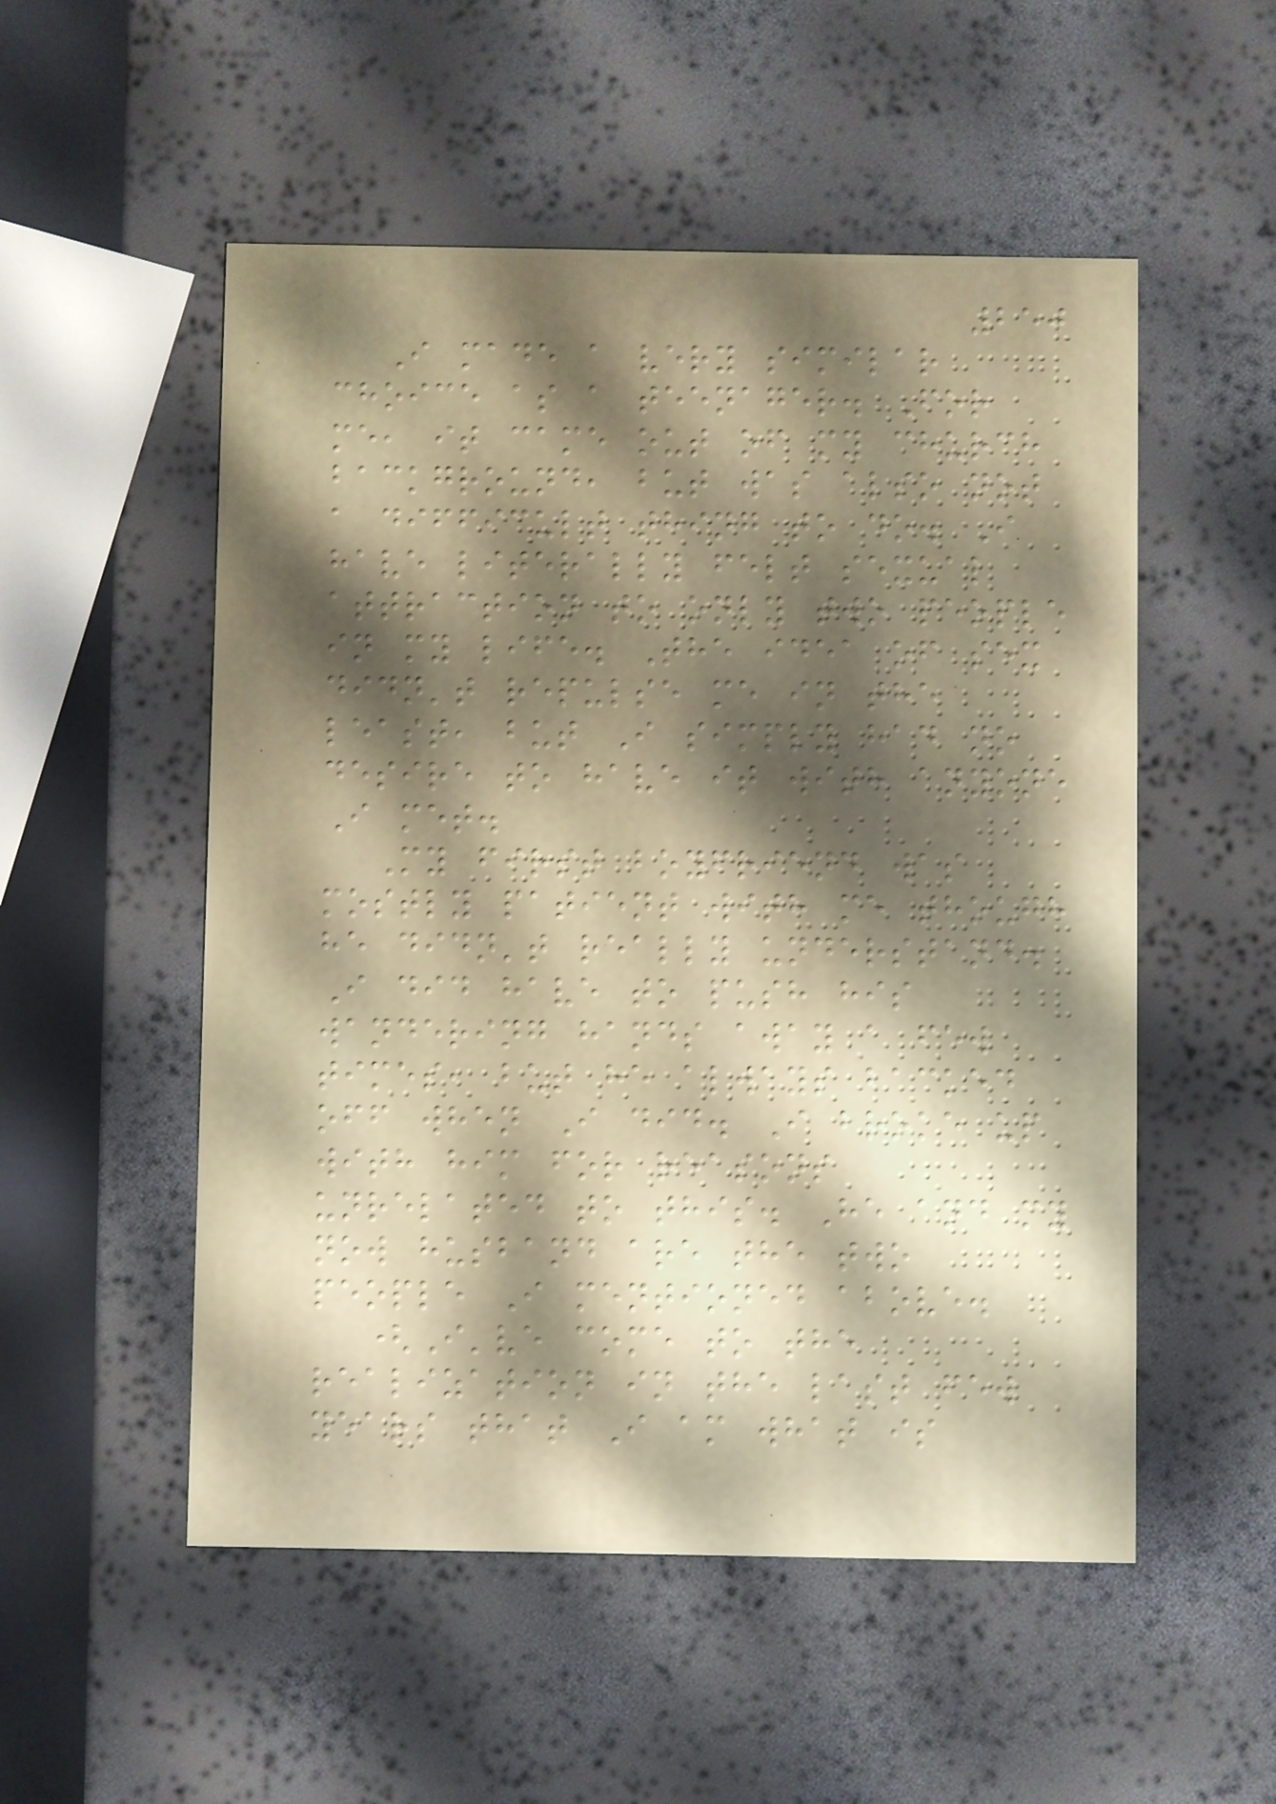250
I made a very similar
choice as a teenager. For
me, it came out of my church
background, but was also not
a difficult thing to do. I
have literally felt sexual
attraction to only two people
in my life. The idea of sex
didn't repulse me in the
least, but I simply had no
desire to have it with anyone
I met.
My first boyfriend was
mostly patient with me though
he didn't really understand.
I did have to push his
wandering hands away a few
times, but he always backed
off when I did. I broke up
with him for reasons
unrelated to this. He and my
now husband are the two
people I mentioned above.
(I've come to the
realization in the last few
years that I am what is
